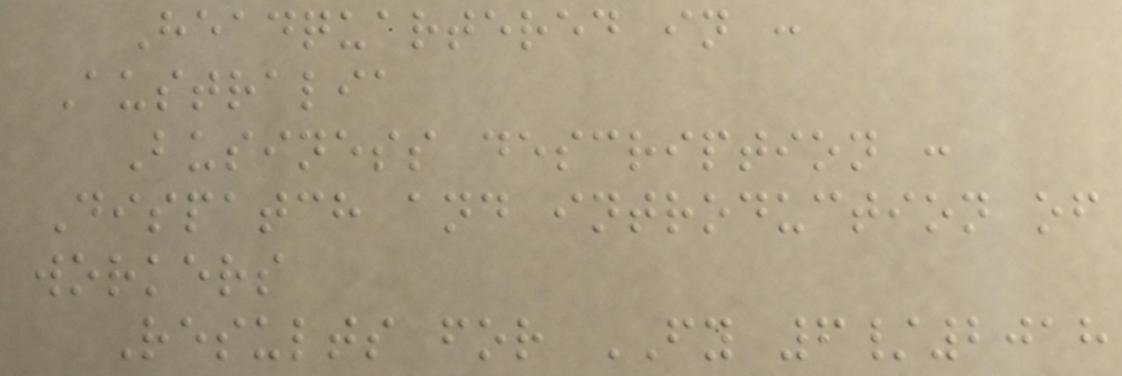Headquartered in :
Australia
Business description :
Dispatch and introduction of
workers
Results for FY 6/2018
